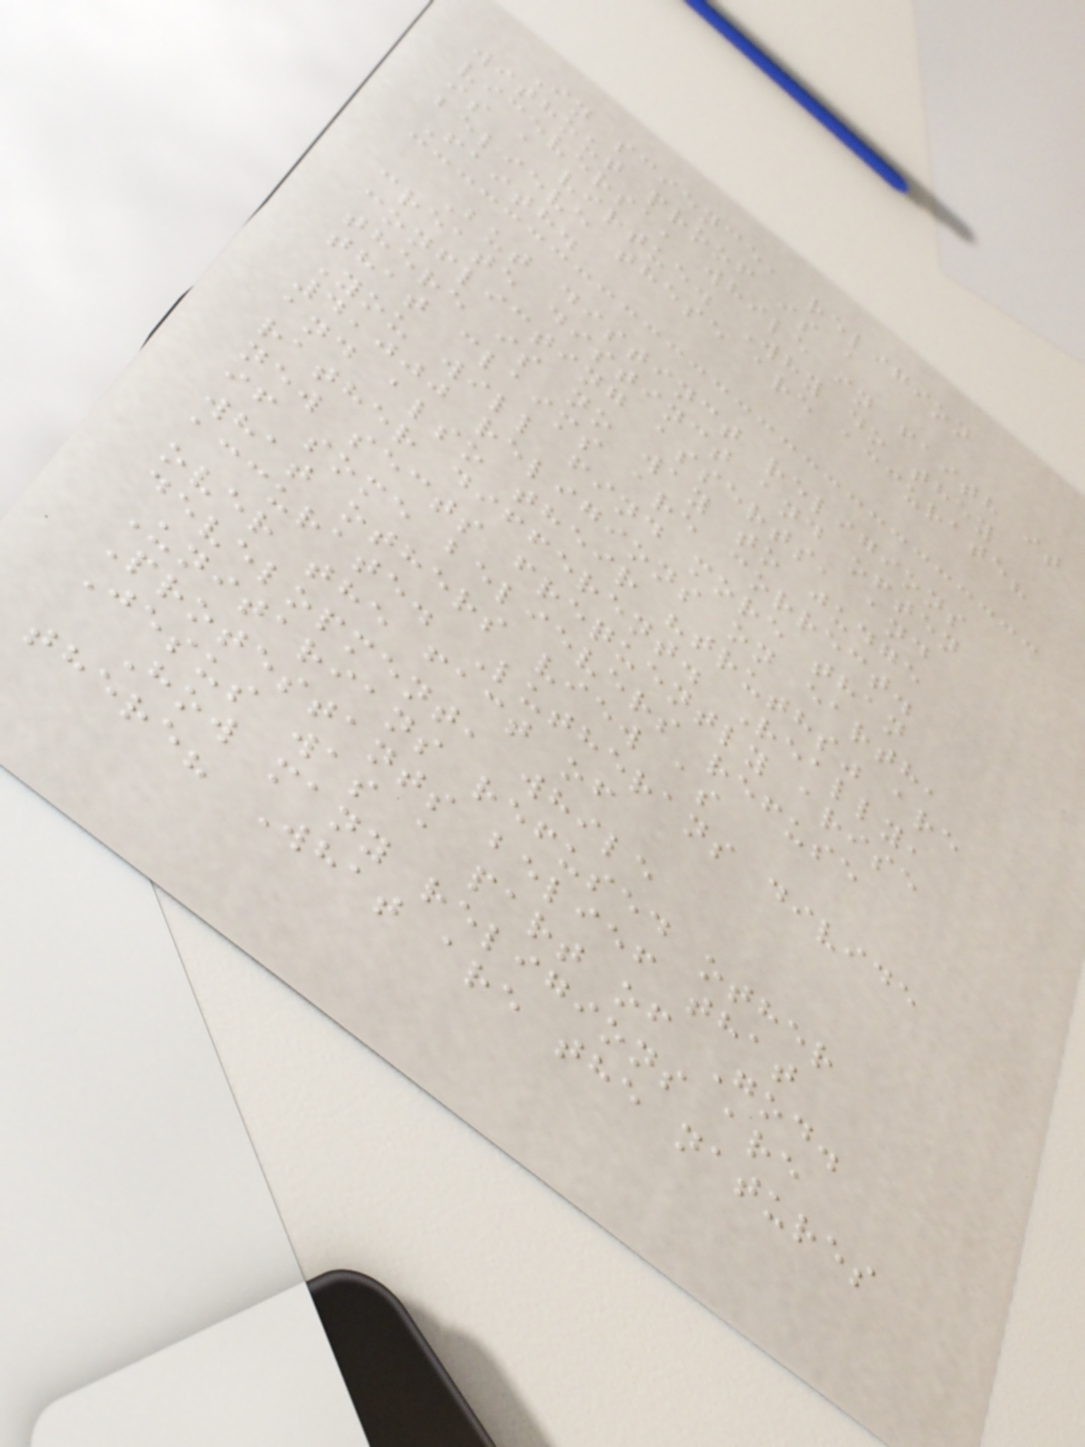In science, religion
without proof is a
viceversa, while in faith it
is a virtue. Why do they
believe these are accurate?
Faith.
But distinct religions
create distinct and often
conflicting asserts, and
there is no way to judge
that claims are correct.
You will find more than
4,000 religions on earth,
and also their "truths" are
rather different. Really,
new sects frequently arise
if some believers refuse
what others view as
accurate. Lutherans divide
over the fact of
development, while
Unitarians refused other
Protestants belief that
Jesus was a part of God.
How many religions are
there? What are the natures
